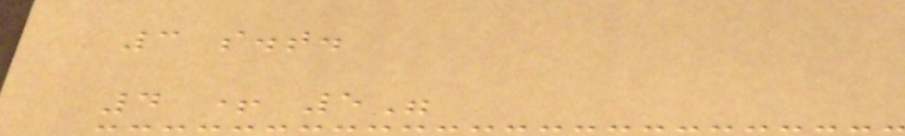3 s.t.
4 + 5"
